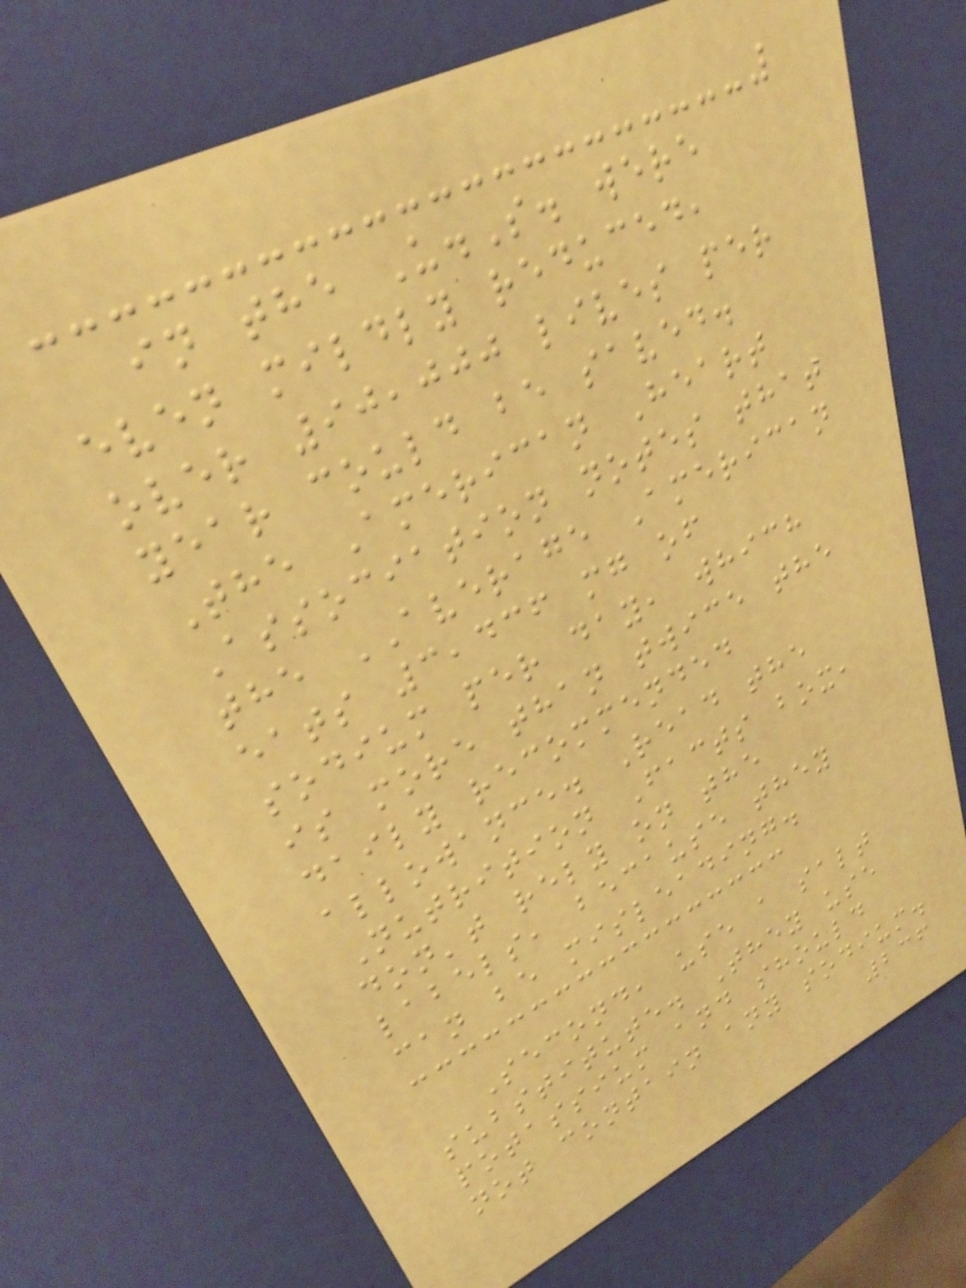in the U.S. were
even mildly reduced,
over 90,000 lives per
year could be saved.
The American Heart
Association notes that
the AVERAGE American
eats 3,436 mg of
sodium per day, which
is more than twice the
daily recommended
allowance. Read the
Nutrition Facts box,
don't rely on the
labels, because they
can be misleading.
Second, use a salt
substitute. They use
potassium and should
not contain any sodium.
236
